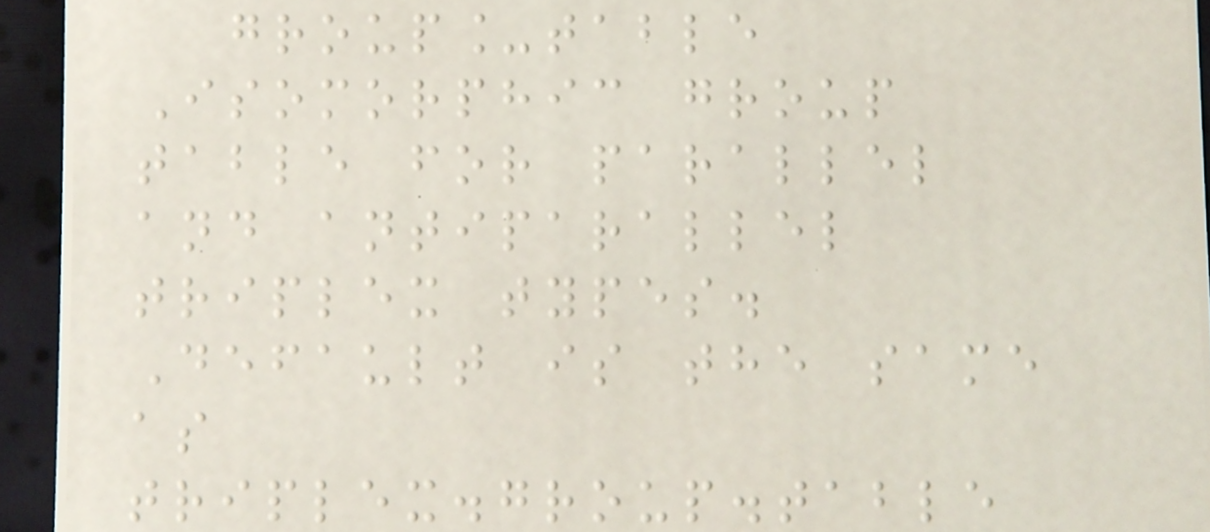group_table
Isomorphic group
table for parallel
and antiparallel
triplex types.
Default is the same
as
triplex.group.table
